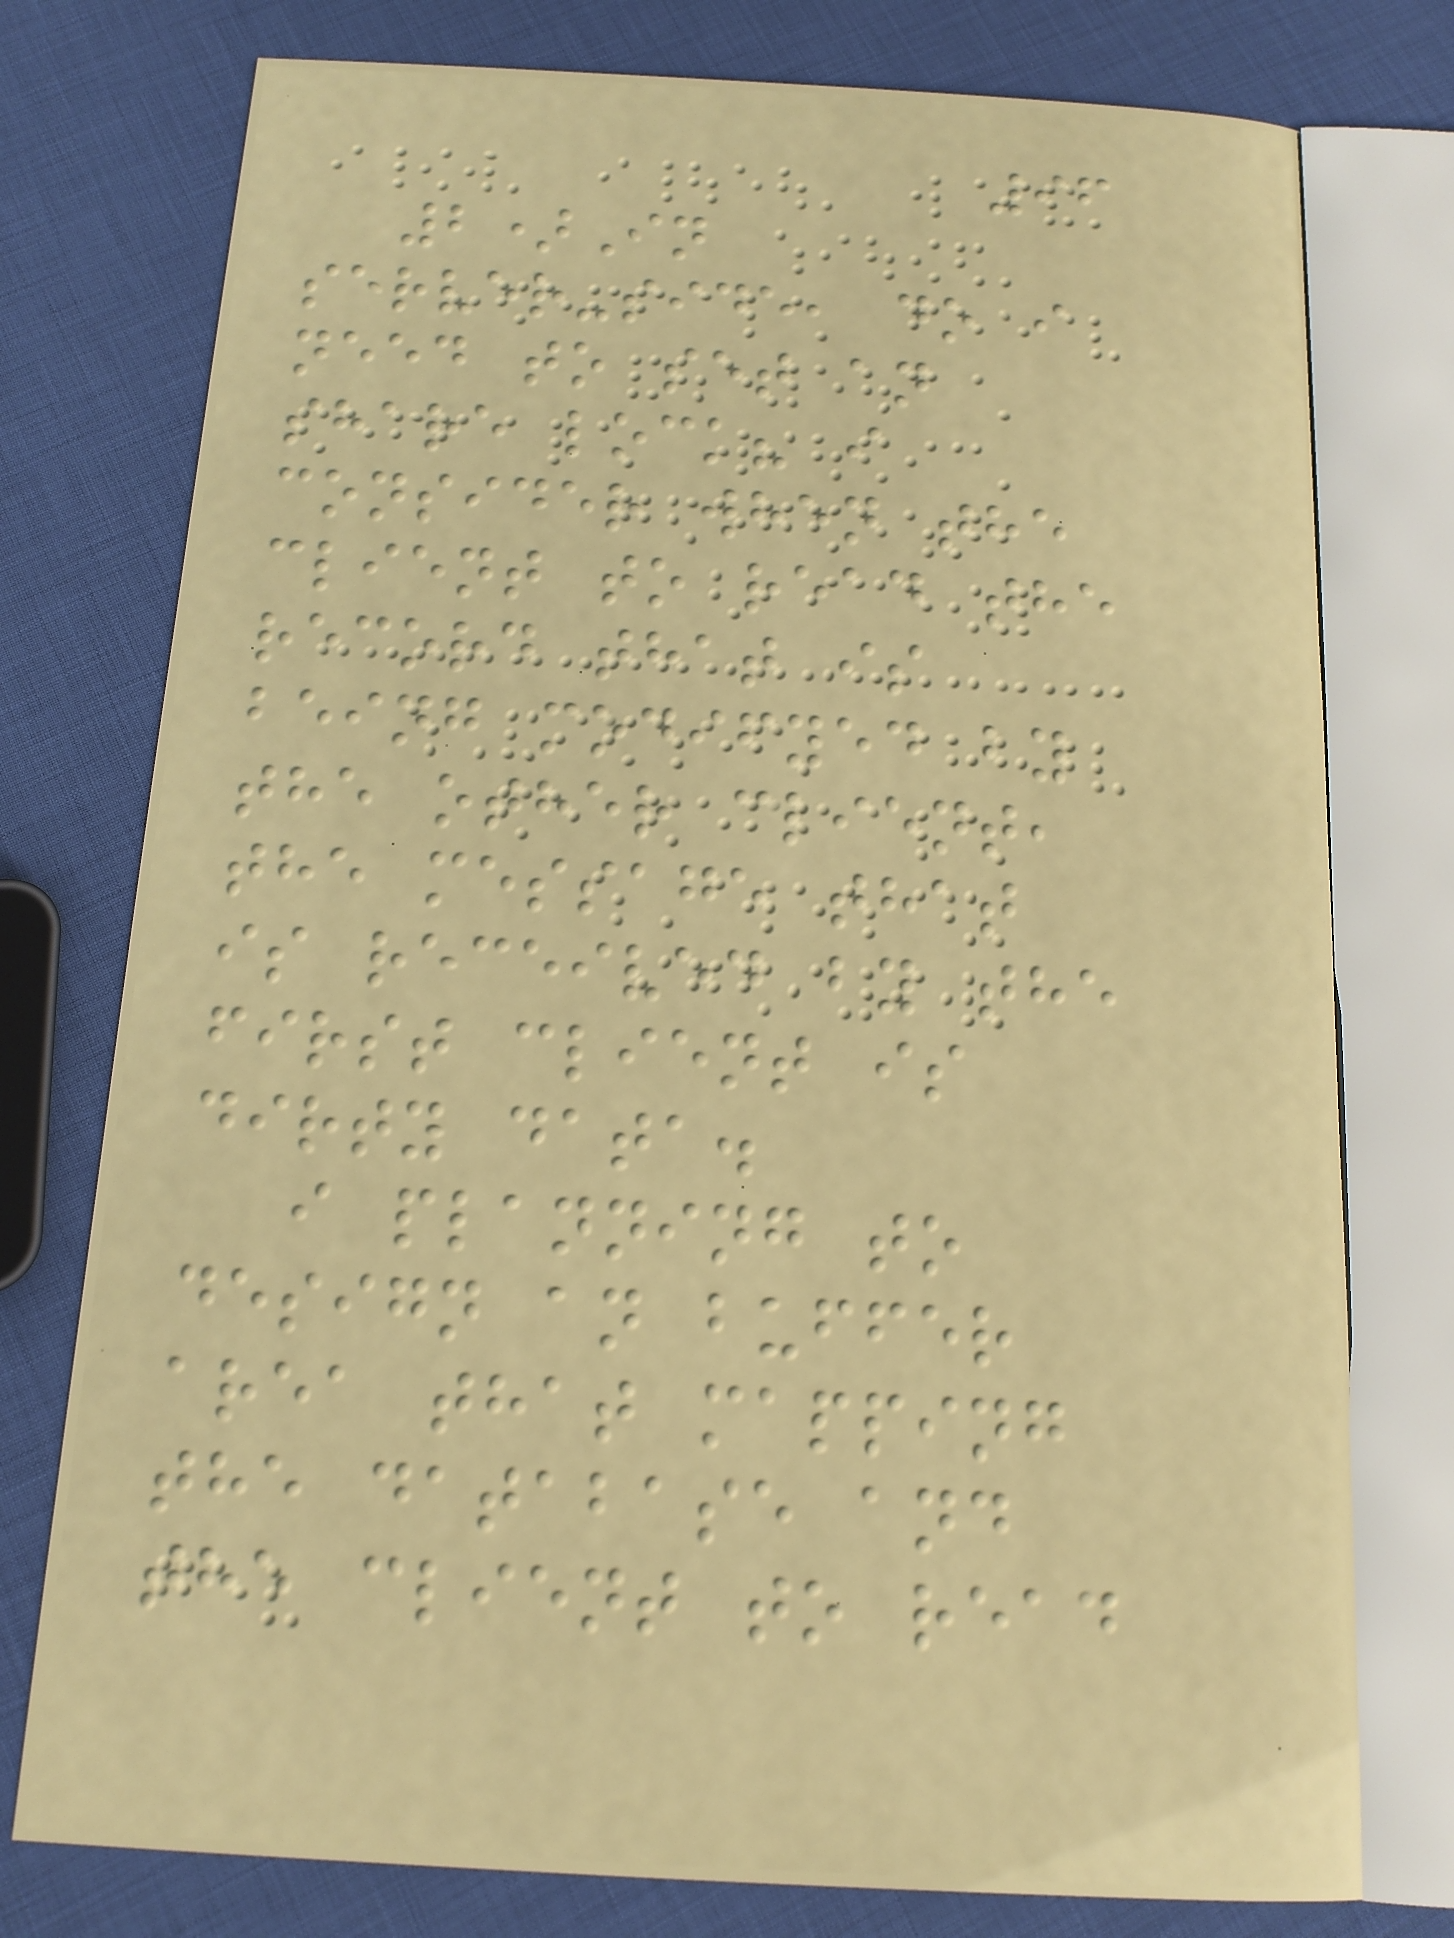96
2)In
server-side, do i
need to set an
share lock? i
consider when the
client to read the
record that is
being modifyed by
the other client,
the message that
is received by the
first client is
dirty data.
i planning to
design an buffer
area that mapping
the database and
the client to read
